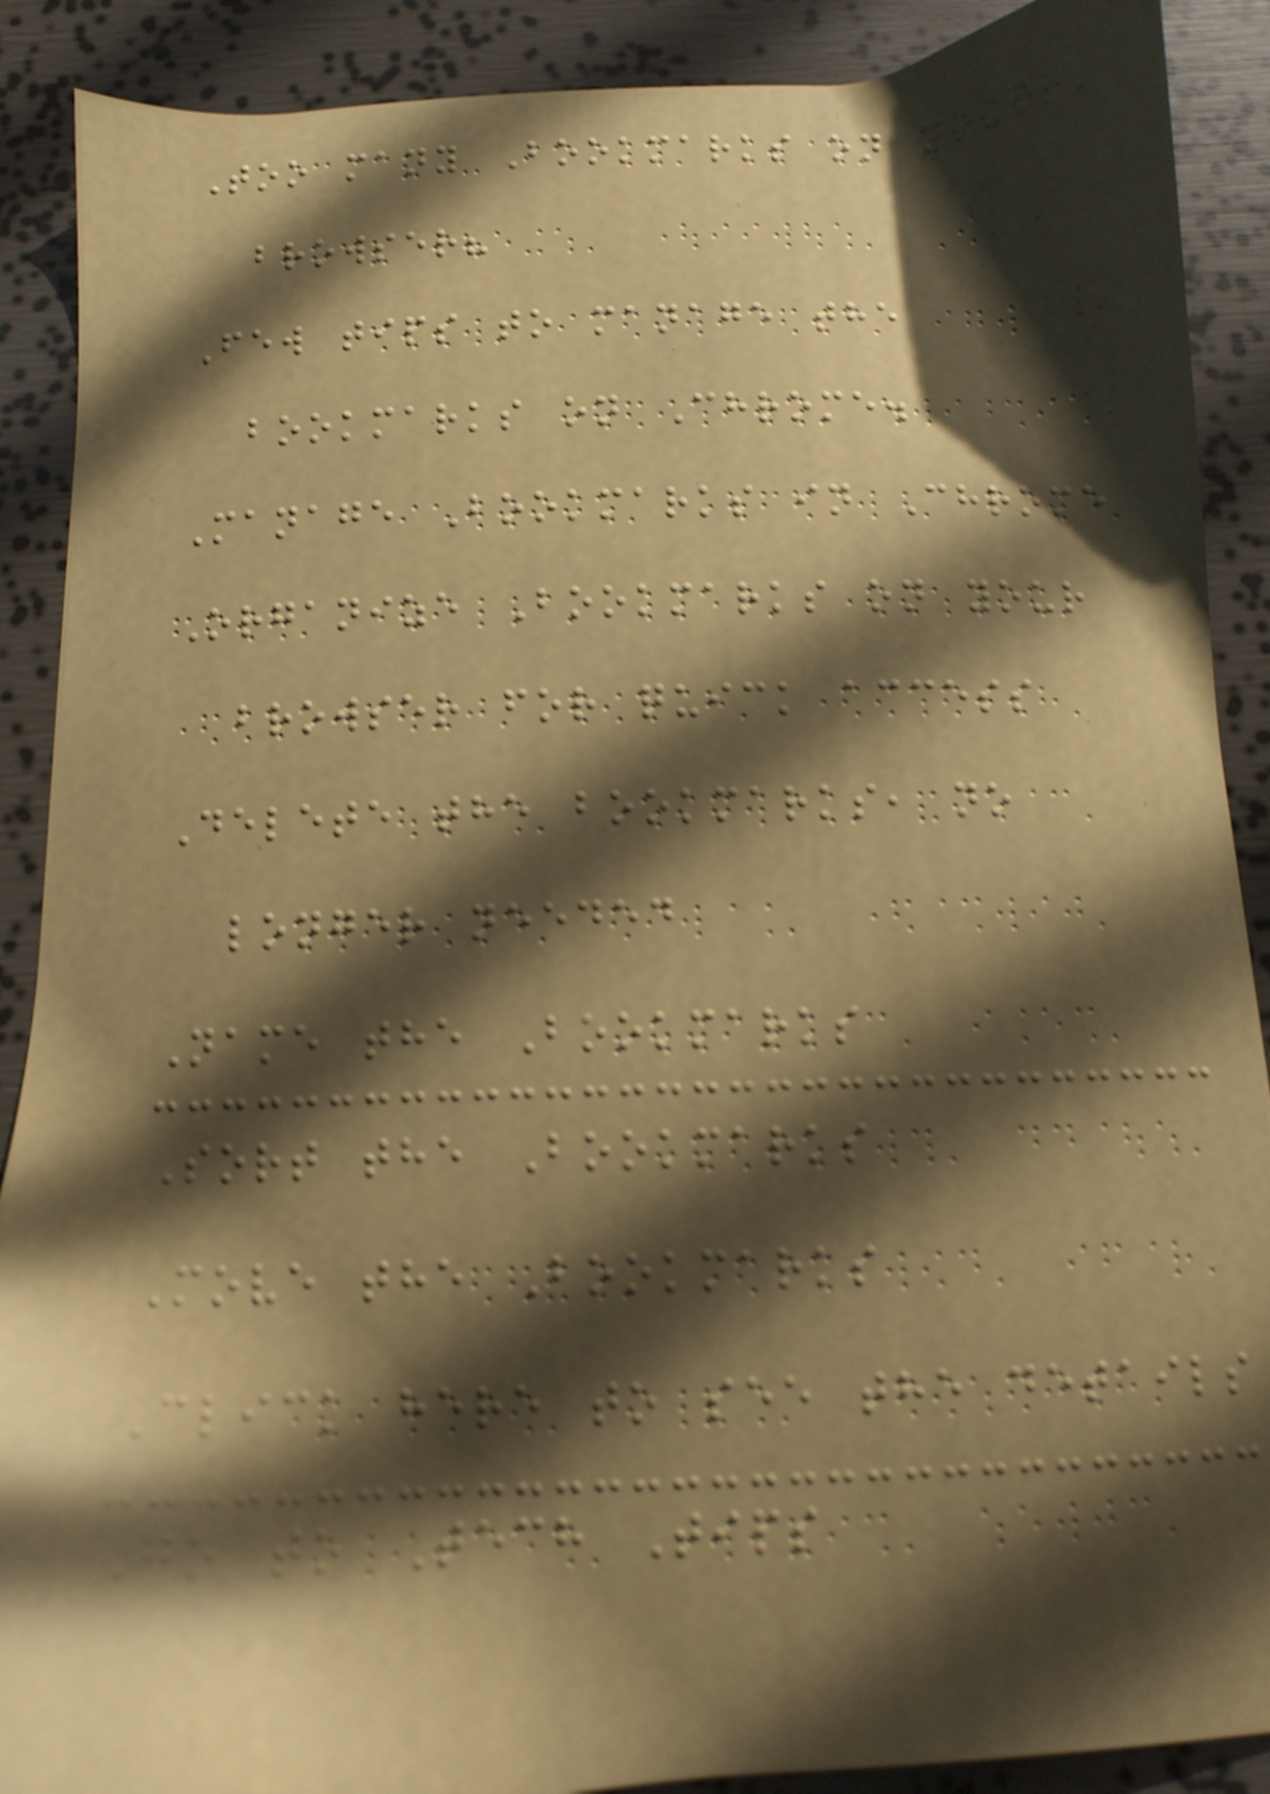Too many Bookmarks on your
browser?
Few tips to manage the
bookmarks on Chrome.
Manage Bookmarks in Chrome
Organize Bookmarks on your
browser for quick access
Delete the bookmarks, no
longer needed
Name the Bookmarks
Sort the Bookmarks
Move the Bookmarks
Click here to see the details
Go to Tech Tips
